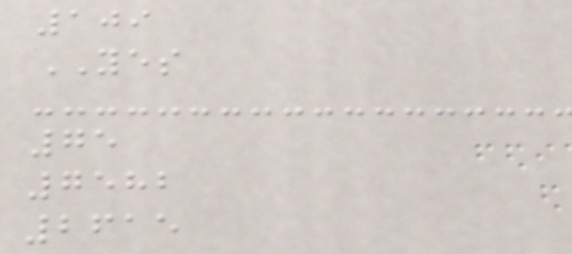109
YES
75
7582
2615
